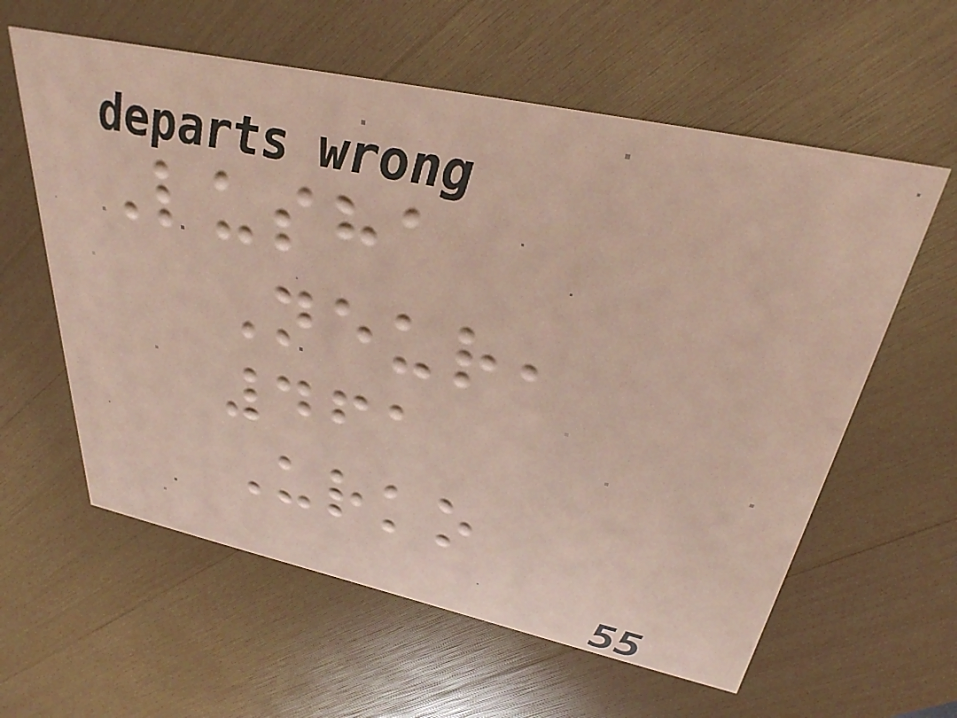Lusha
Neur,
461
Urko
